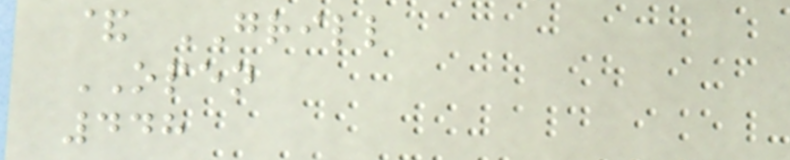& GRILL
OPEN
448
